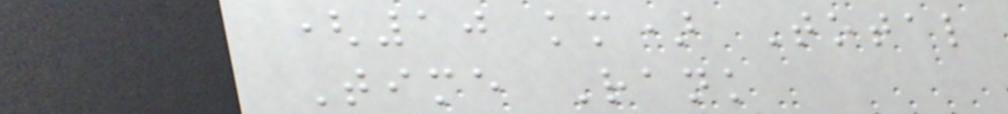(10 km) Total
Time Rank
